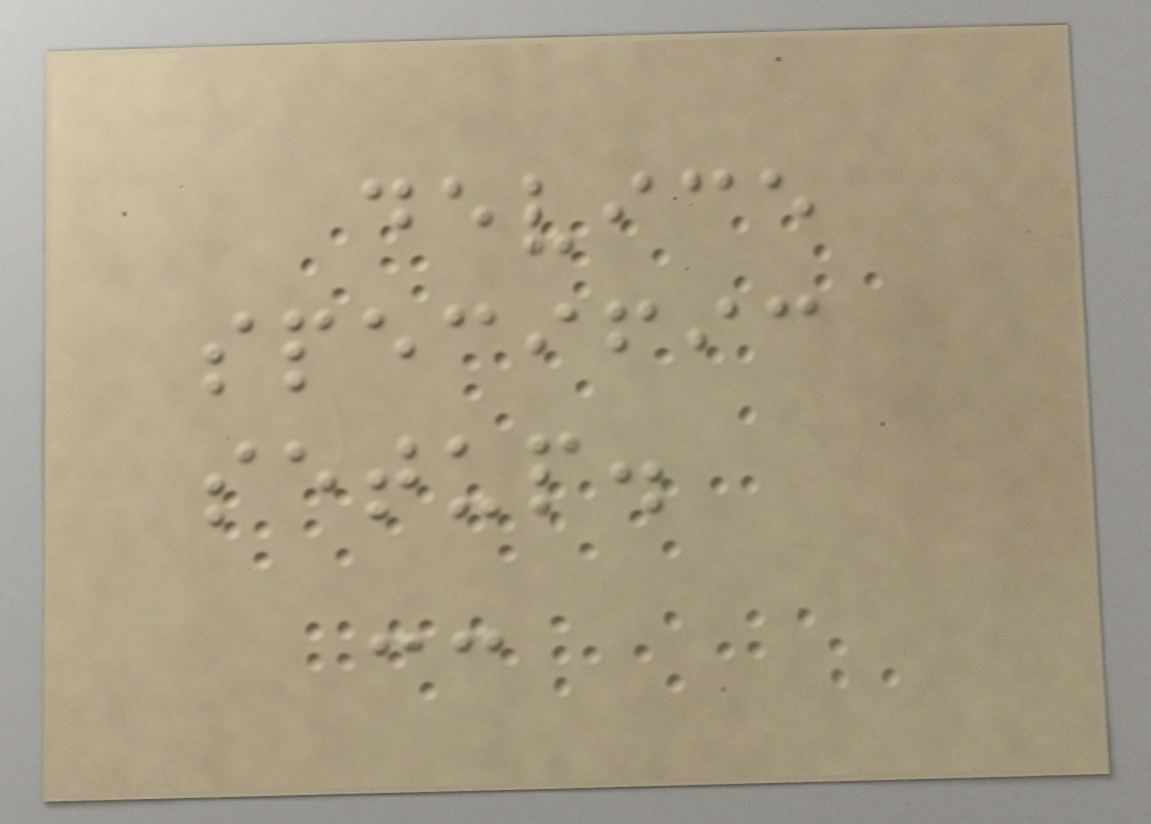device
specific
setup.
--
